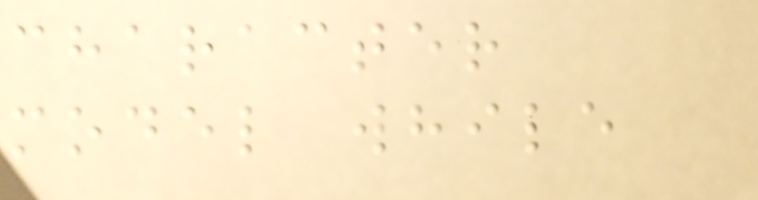character
model while
